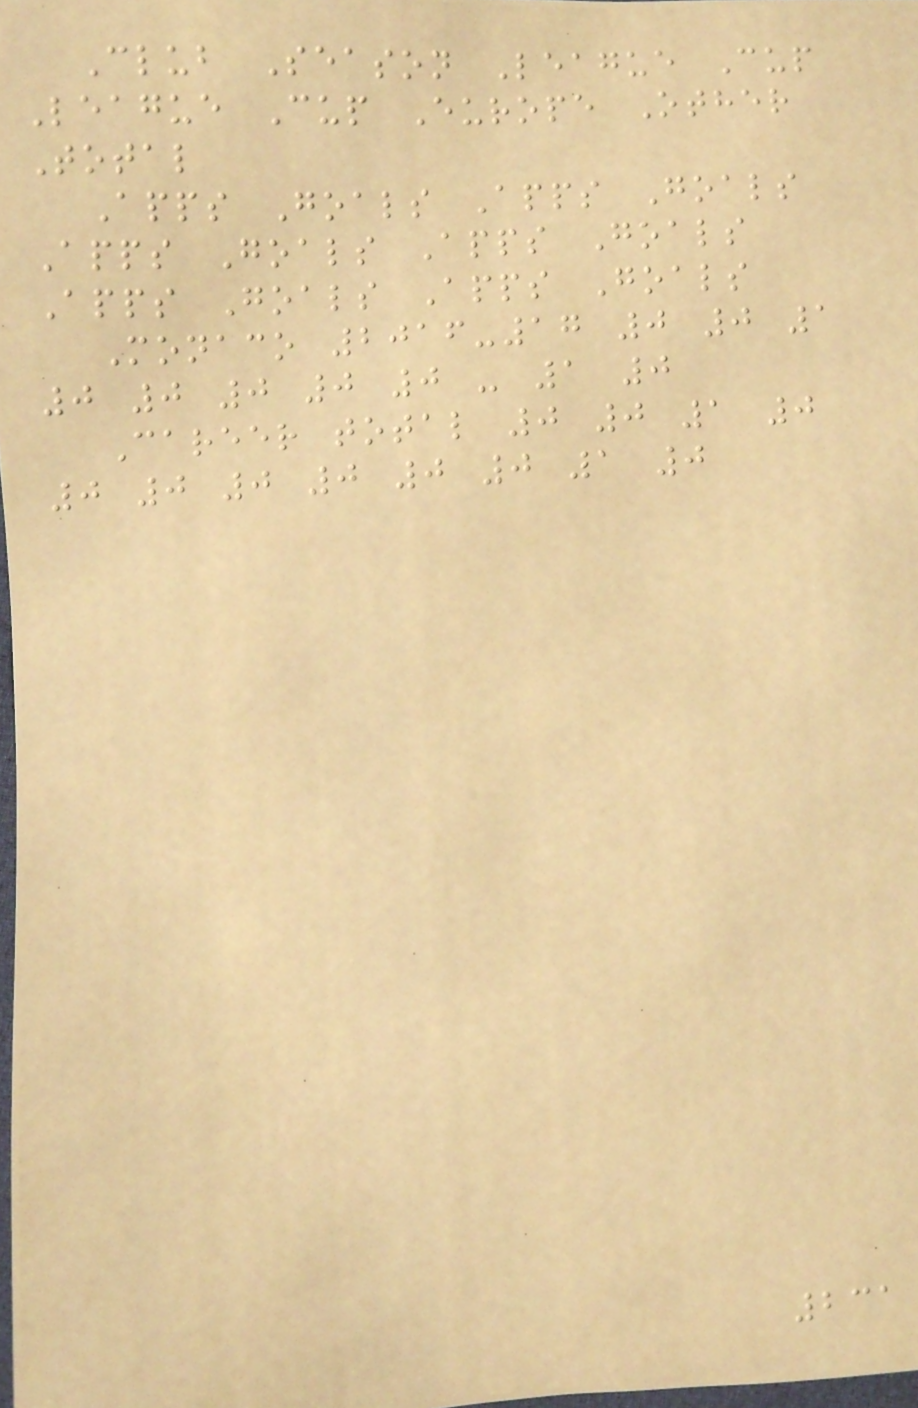Club Season League Cup
League Cup Europe Other
Total
Apps Goals Apps Goals
Apps Goals Apps Goals
Apps Goals Apps Goals
Monaco 2016-17 0 0 1
0 0 0 0 0 - 1 0
Career total 0 0 1 0
0 0 0 0 0 0 1 0
231
